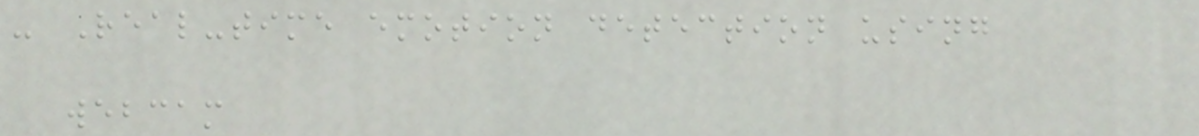- Real-time emotion detection using
webcam
